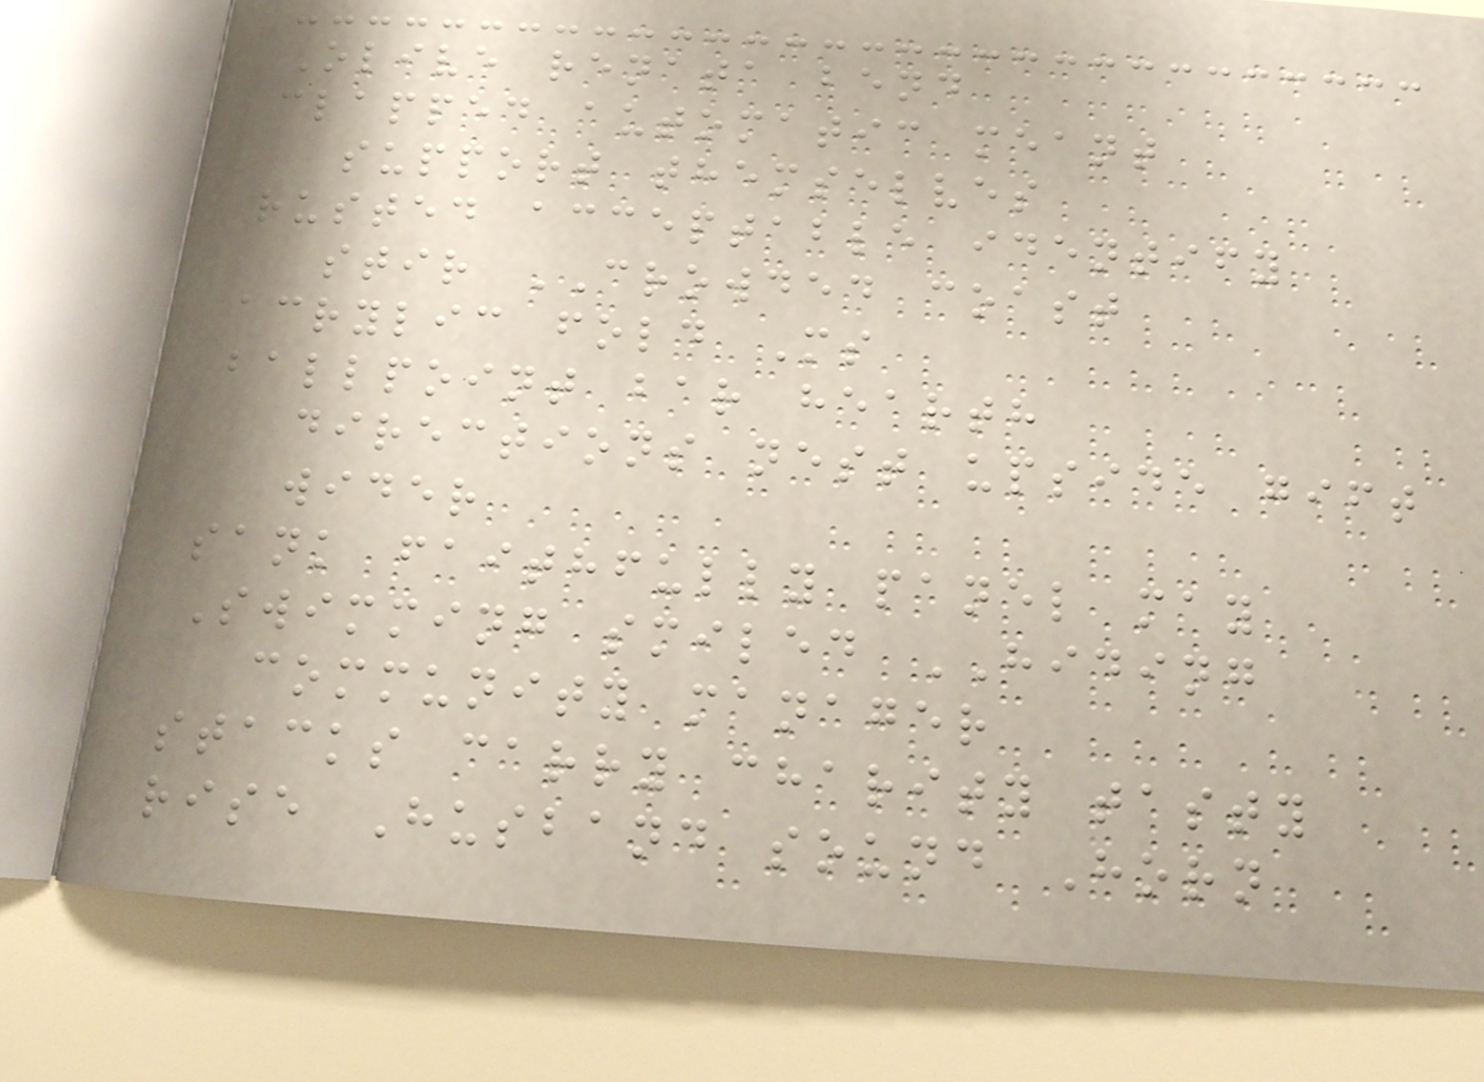Olive renata bend
clapped automatic meant
support themselves
rusted acceptable identify
stir CROWDED coast
acrylic fold Ms
ballpoint bar hearth
directions nest upside gift
wider
sank faithfully panel may
Swimming smiled HIDING
community manager
stacks carry charity tasty
rise Husband sound Horn
